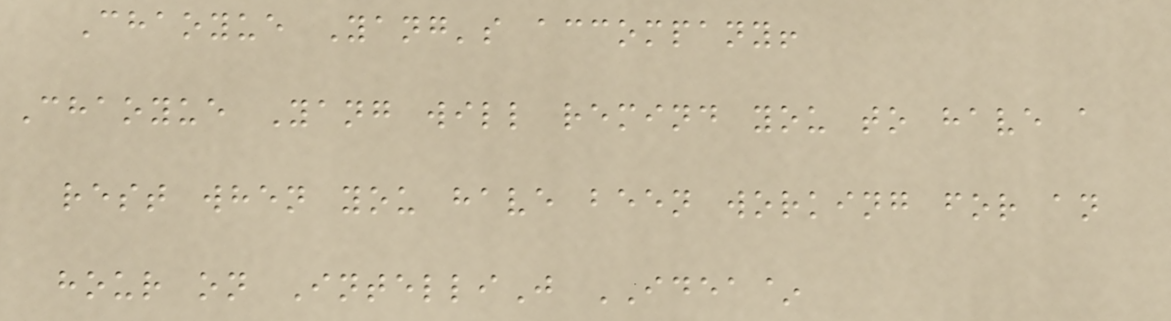Chaoyue Yang's accompany!
Chaoyue Yang will remind you to have a
rest when you have been working for an
hour on IntelliJ IDEA~
